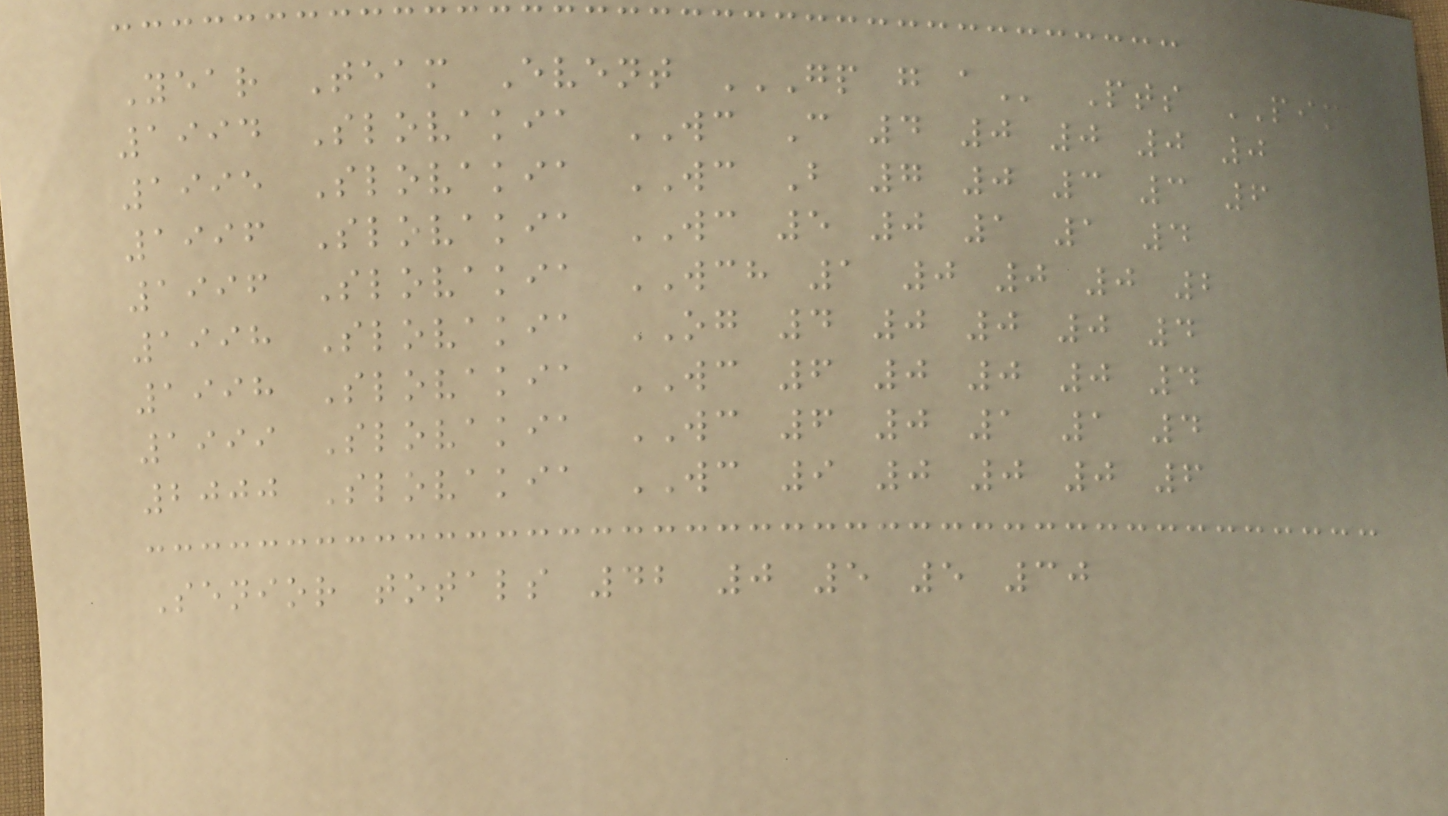Year Team Event GP G A Pts PIM
1994 Slovakia WC C 4 0 0 0 0
1995 Slovakia WC B 7 0 3 3 6
1996 Slovakia WC 5 0 1 1 4
1996 Slovakia WCH 1 0 0 0 2
1998 Slovakia OG 4 0 0 0 4
1998 Slovakia WC 6 0 0 0 4
1999 Slovakia WC 6 0 1 1 4
2000 Slovakia WC 9 0 0 0 6
Senior totals 42 0 5 5 30
